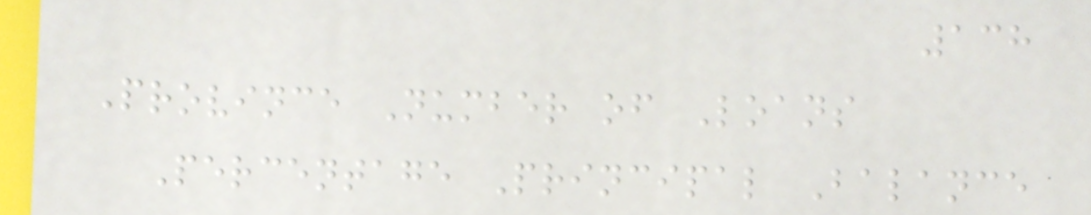138
Province Number of Loans
Percentage Principal Balance
